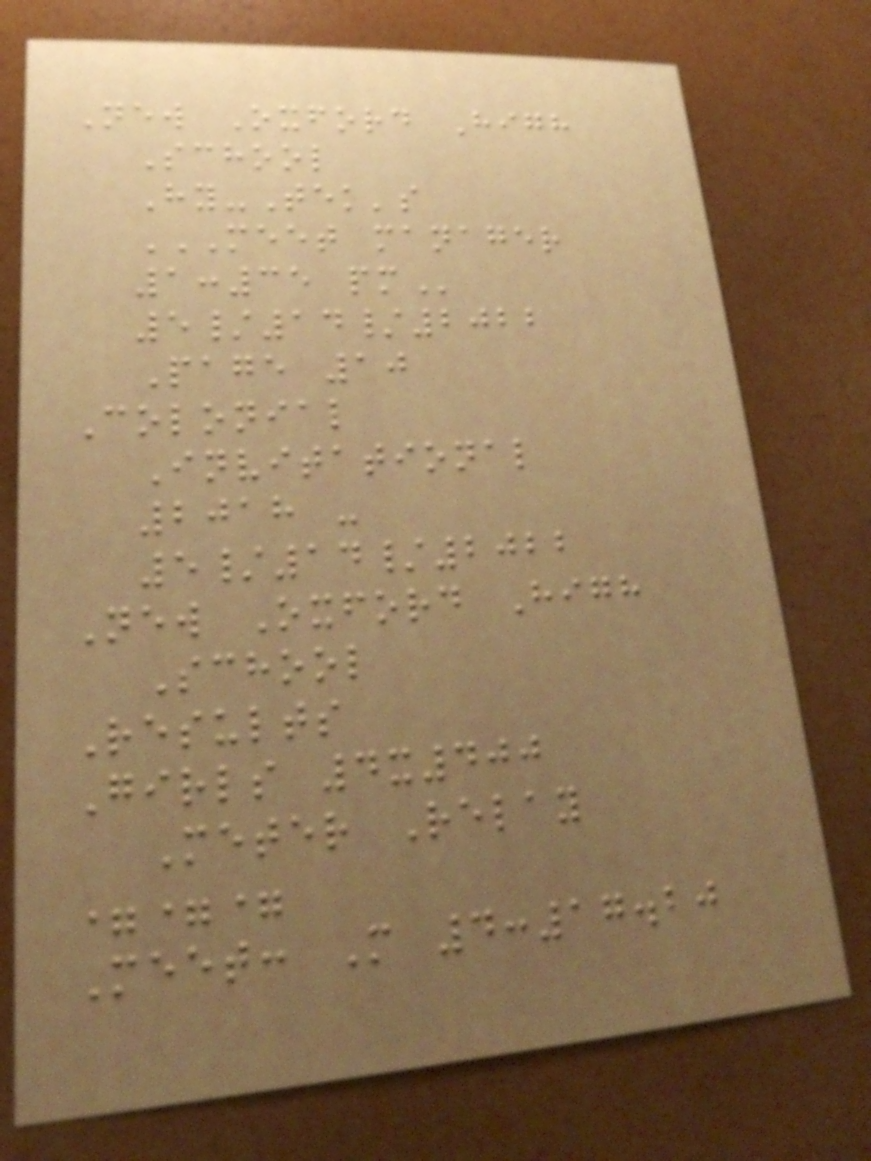New Oxford High
School
Hy-Tek's
MEET MANAGER
1:35 PM
5/14/2022
Page 10
Colonial
Invitational
2018 -
5/14/2022
New Oxford High
School
Results
Girls 4x400
Meter Relay
===
Meet: M 4:17.20
